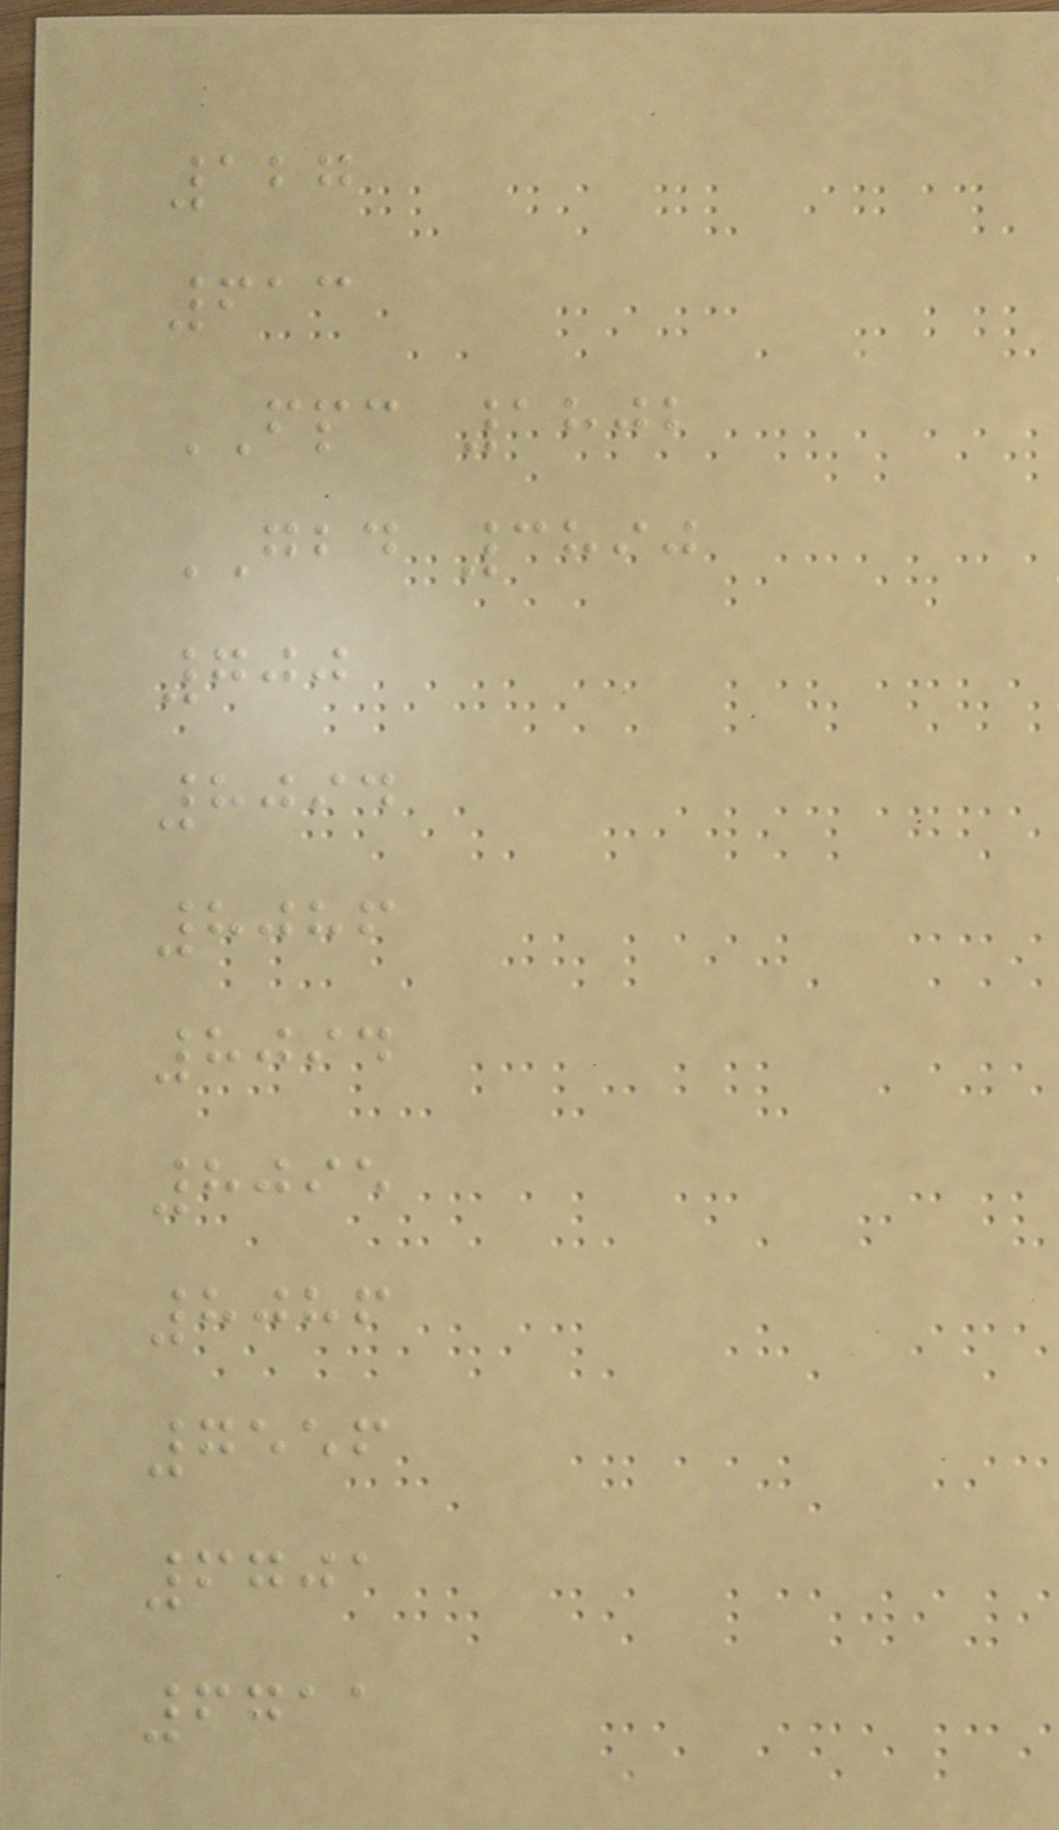127
613
FPC 1802
GBD 3890
700
8094
8086
8094
8095
8086
7556
6701
6711
